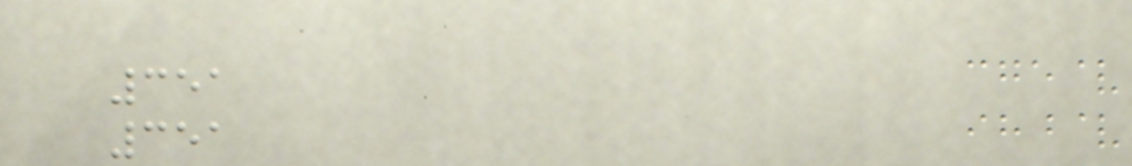351
351
